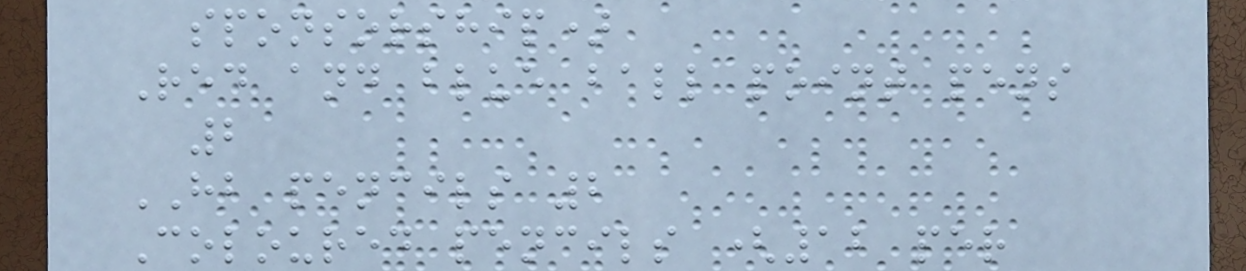sponsorship)
Red and blue ball point pens
2
HB pencils 2
Coloured pencils (12 per
